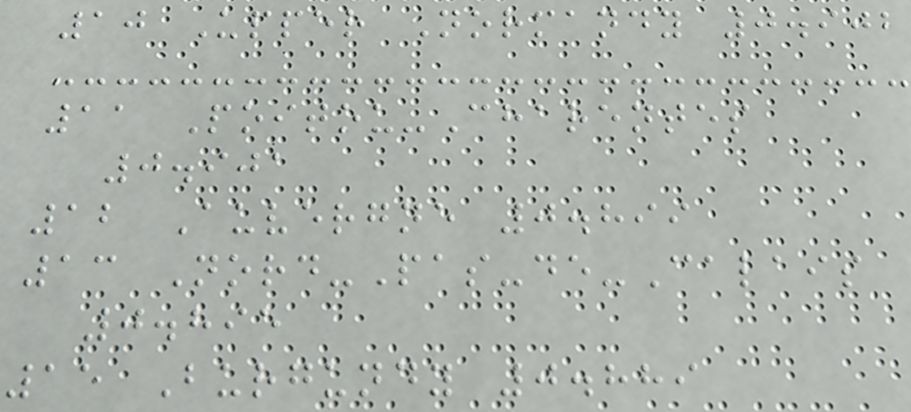10 Upper Normandy 0.902
11 Poitou-Charentes
0.901
12 Auvergne 0.899
13 Nord-Pas-de-Calais
0.895
15 Burgundy 0.889
